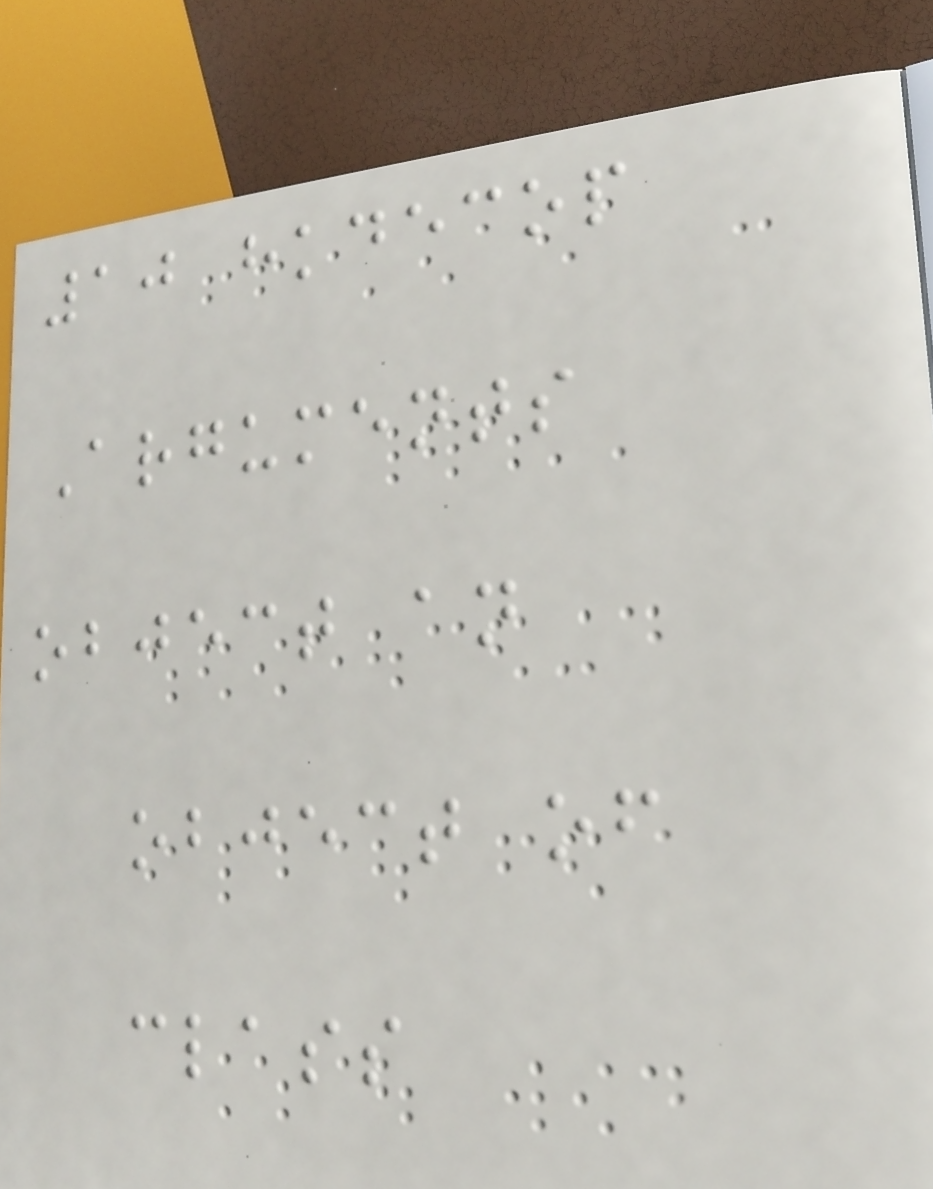10 hkdecop
Arguments
object an
object of
class
